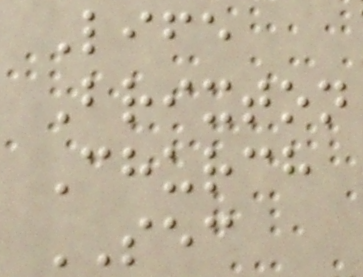Life
Brixton
Church
SEC
